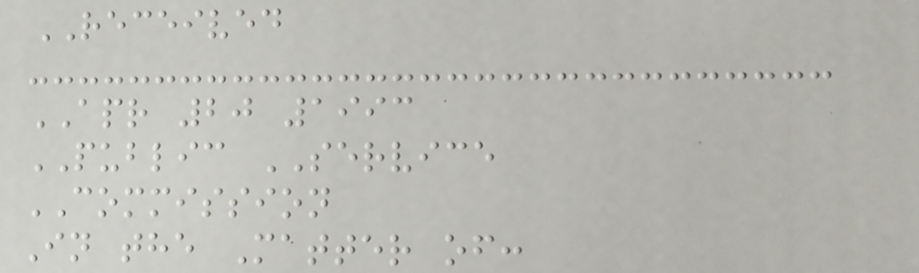RECEIVED
APR 20 1993
PUBLIC SERVICE
COMMISSION
In the Matter of:
